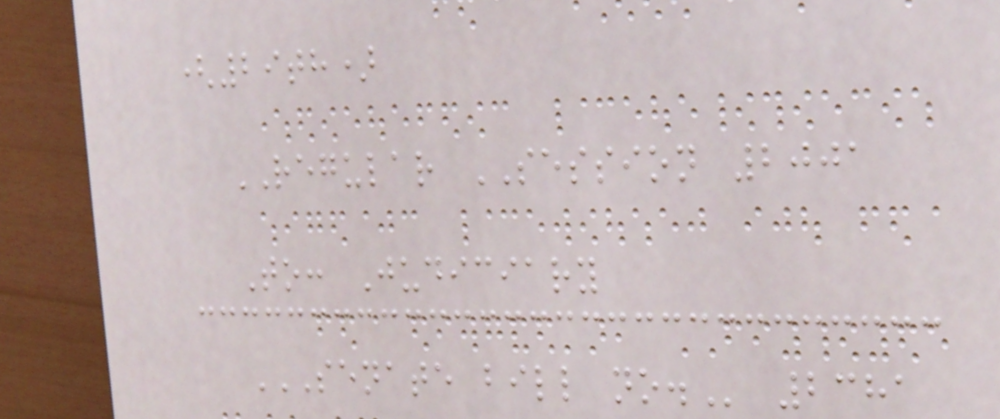(29th)
REGULAR SESSION 2001
To: Judiciary
SENATE BILL NO. 2381
